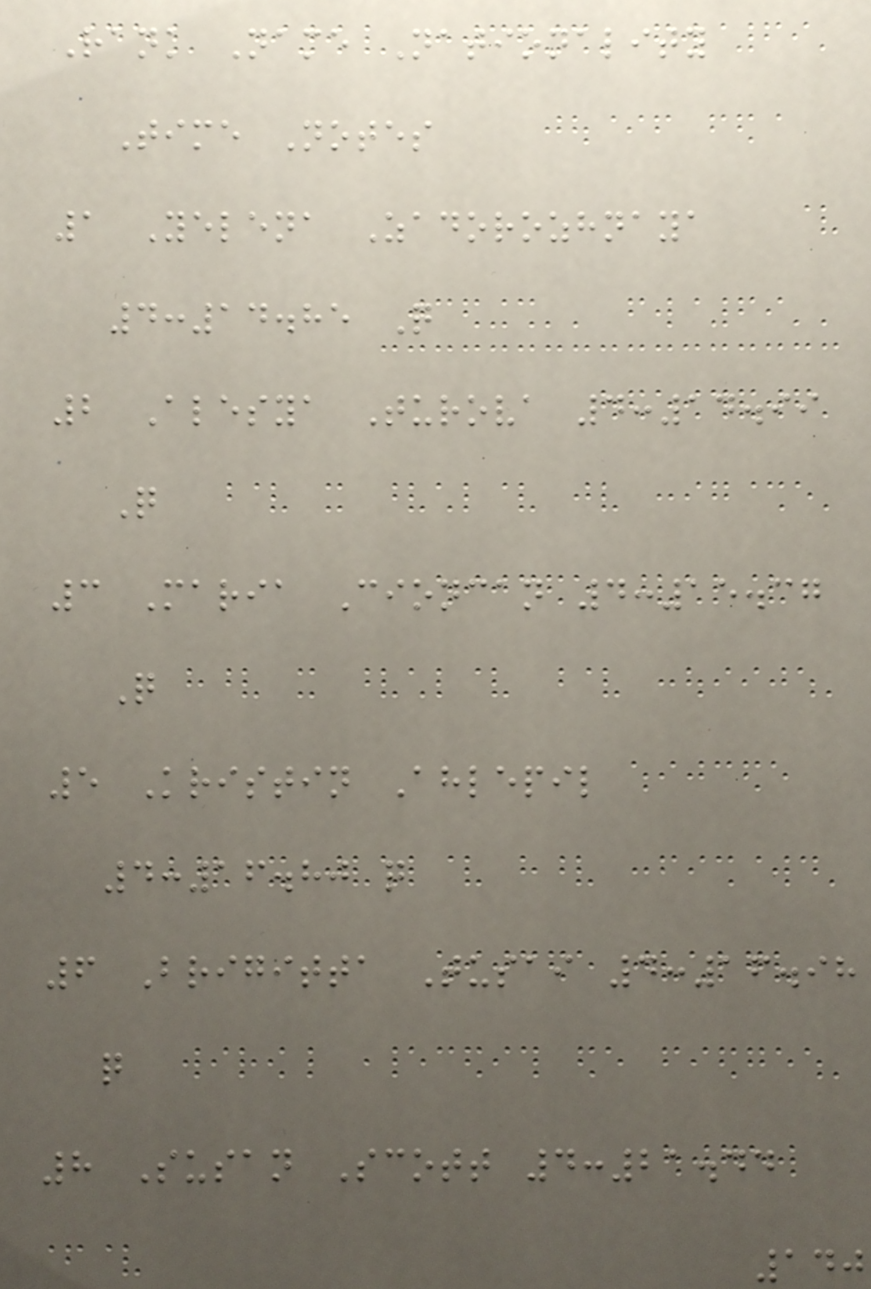Rank Name Nationality
Time Notes
1 Yelena Zadorozhnaya
4:14.85 Q
2 Alesya Turova 4:14.99
Q
3 Maria Cioncan 4:15.37
Q
5 Kristin Ahlepil
4:16.80 q
6 Brigitta Tusai 4:16.98
q
8 Susan Scott 4:21.44
140
